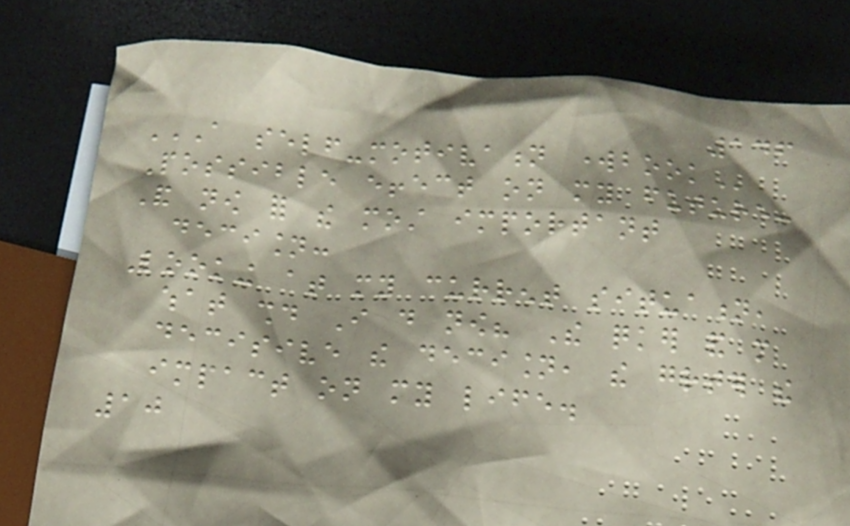146
A SELF-MOTIVATION WORKBOOK
Possible effect on my future:
And now for the most important
decision:
Looking at my current situation,
what should I do now? The quicker and more
decisive the decision, the greater the
impact on my life.
10
